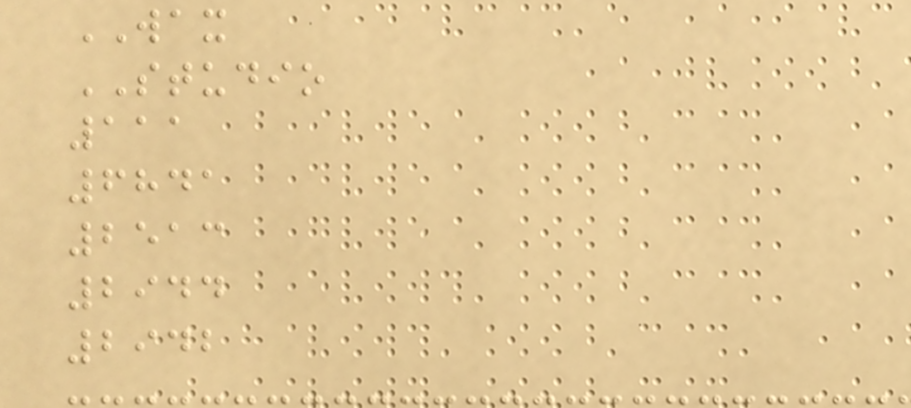WAX
STUDIO
111
6841
2513
2944
2942
